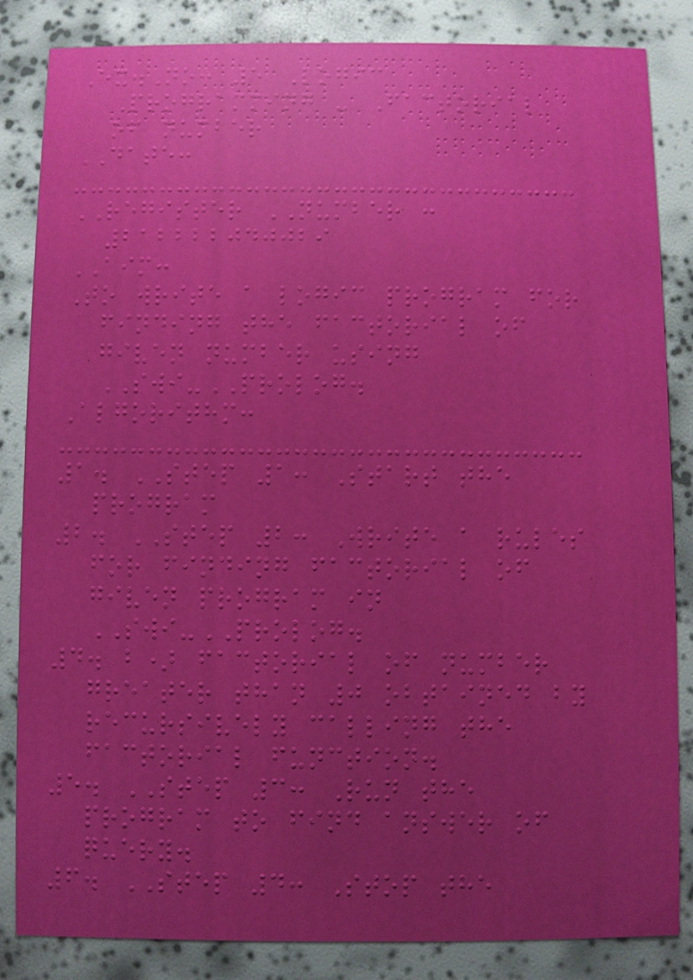Ex.No: 5 Logic
Programming - Factorial
of number
DATE:
REGISTER NUMBER :
212222040029
AIM:
To write a logic program for
finding the factorial of
given number using
SWI-PROLOG.
Algorithm:
1. STEP 1: Start the
program
2. STEP 2: Write a rules
for finding factorial of
given program in
SWI-PROLOG.
4. b) factorial of number
greater than 0 obtained by
recursively calling the
factorial function.
5. STEP 3: Run the
program to find answer of
query.
6. STEP 4: Stop the
